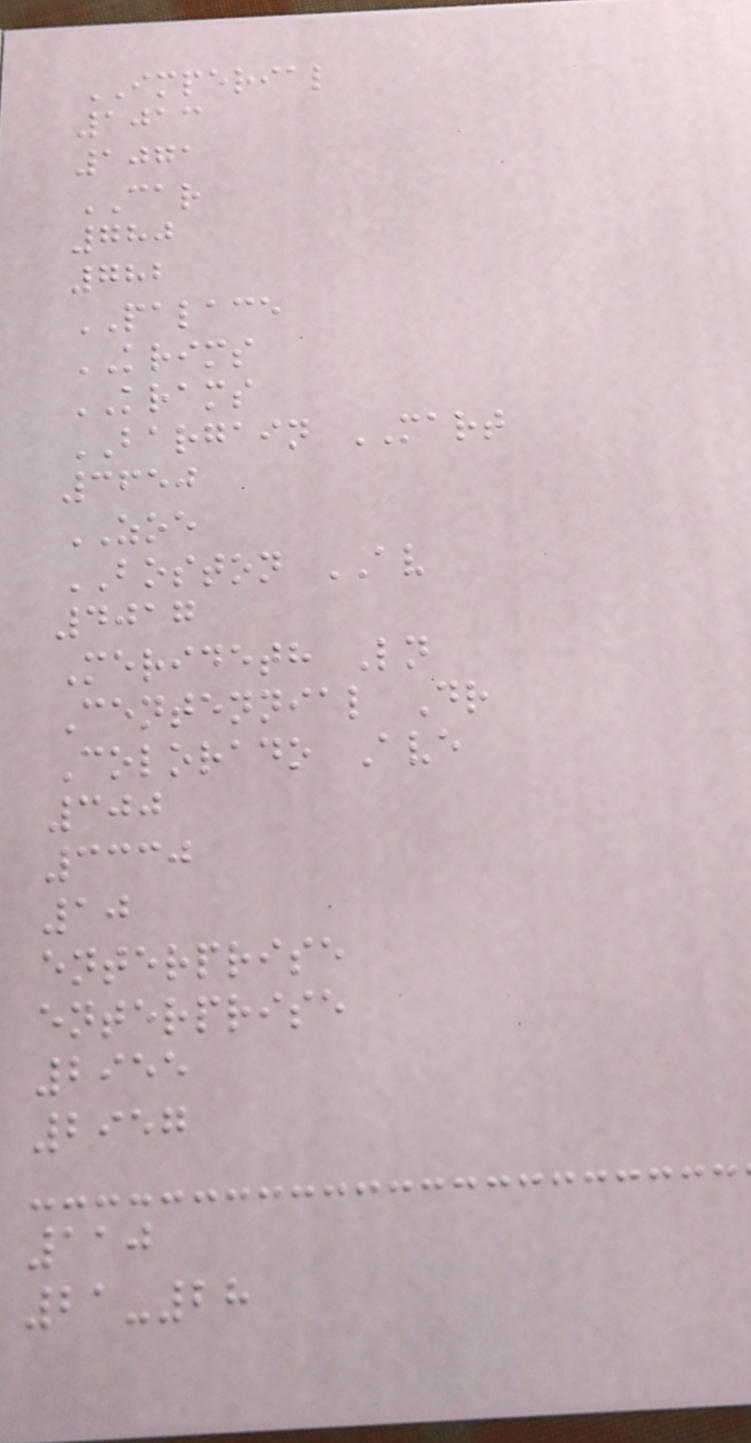IMPERIAL
1013
1071
CAR
780
782
PALACE
KRIMS
KRAMS
BARGAIN MART
3650
ZOE
BOSTON AV
4017
Merideth Ln
Centennial Dr
Colorado Ave
300
3330
10
enterprise
enterprise
2955
2957
110
21-28
